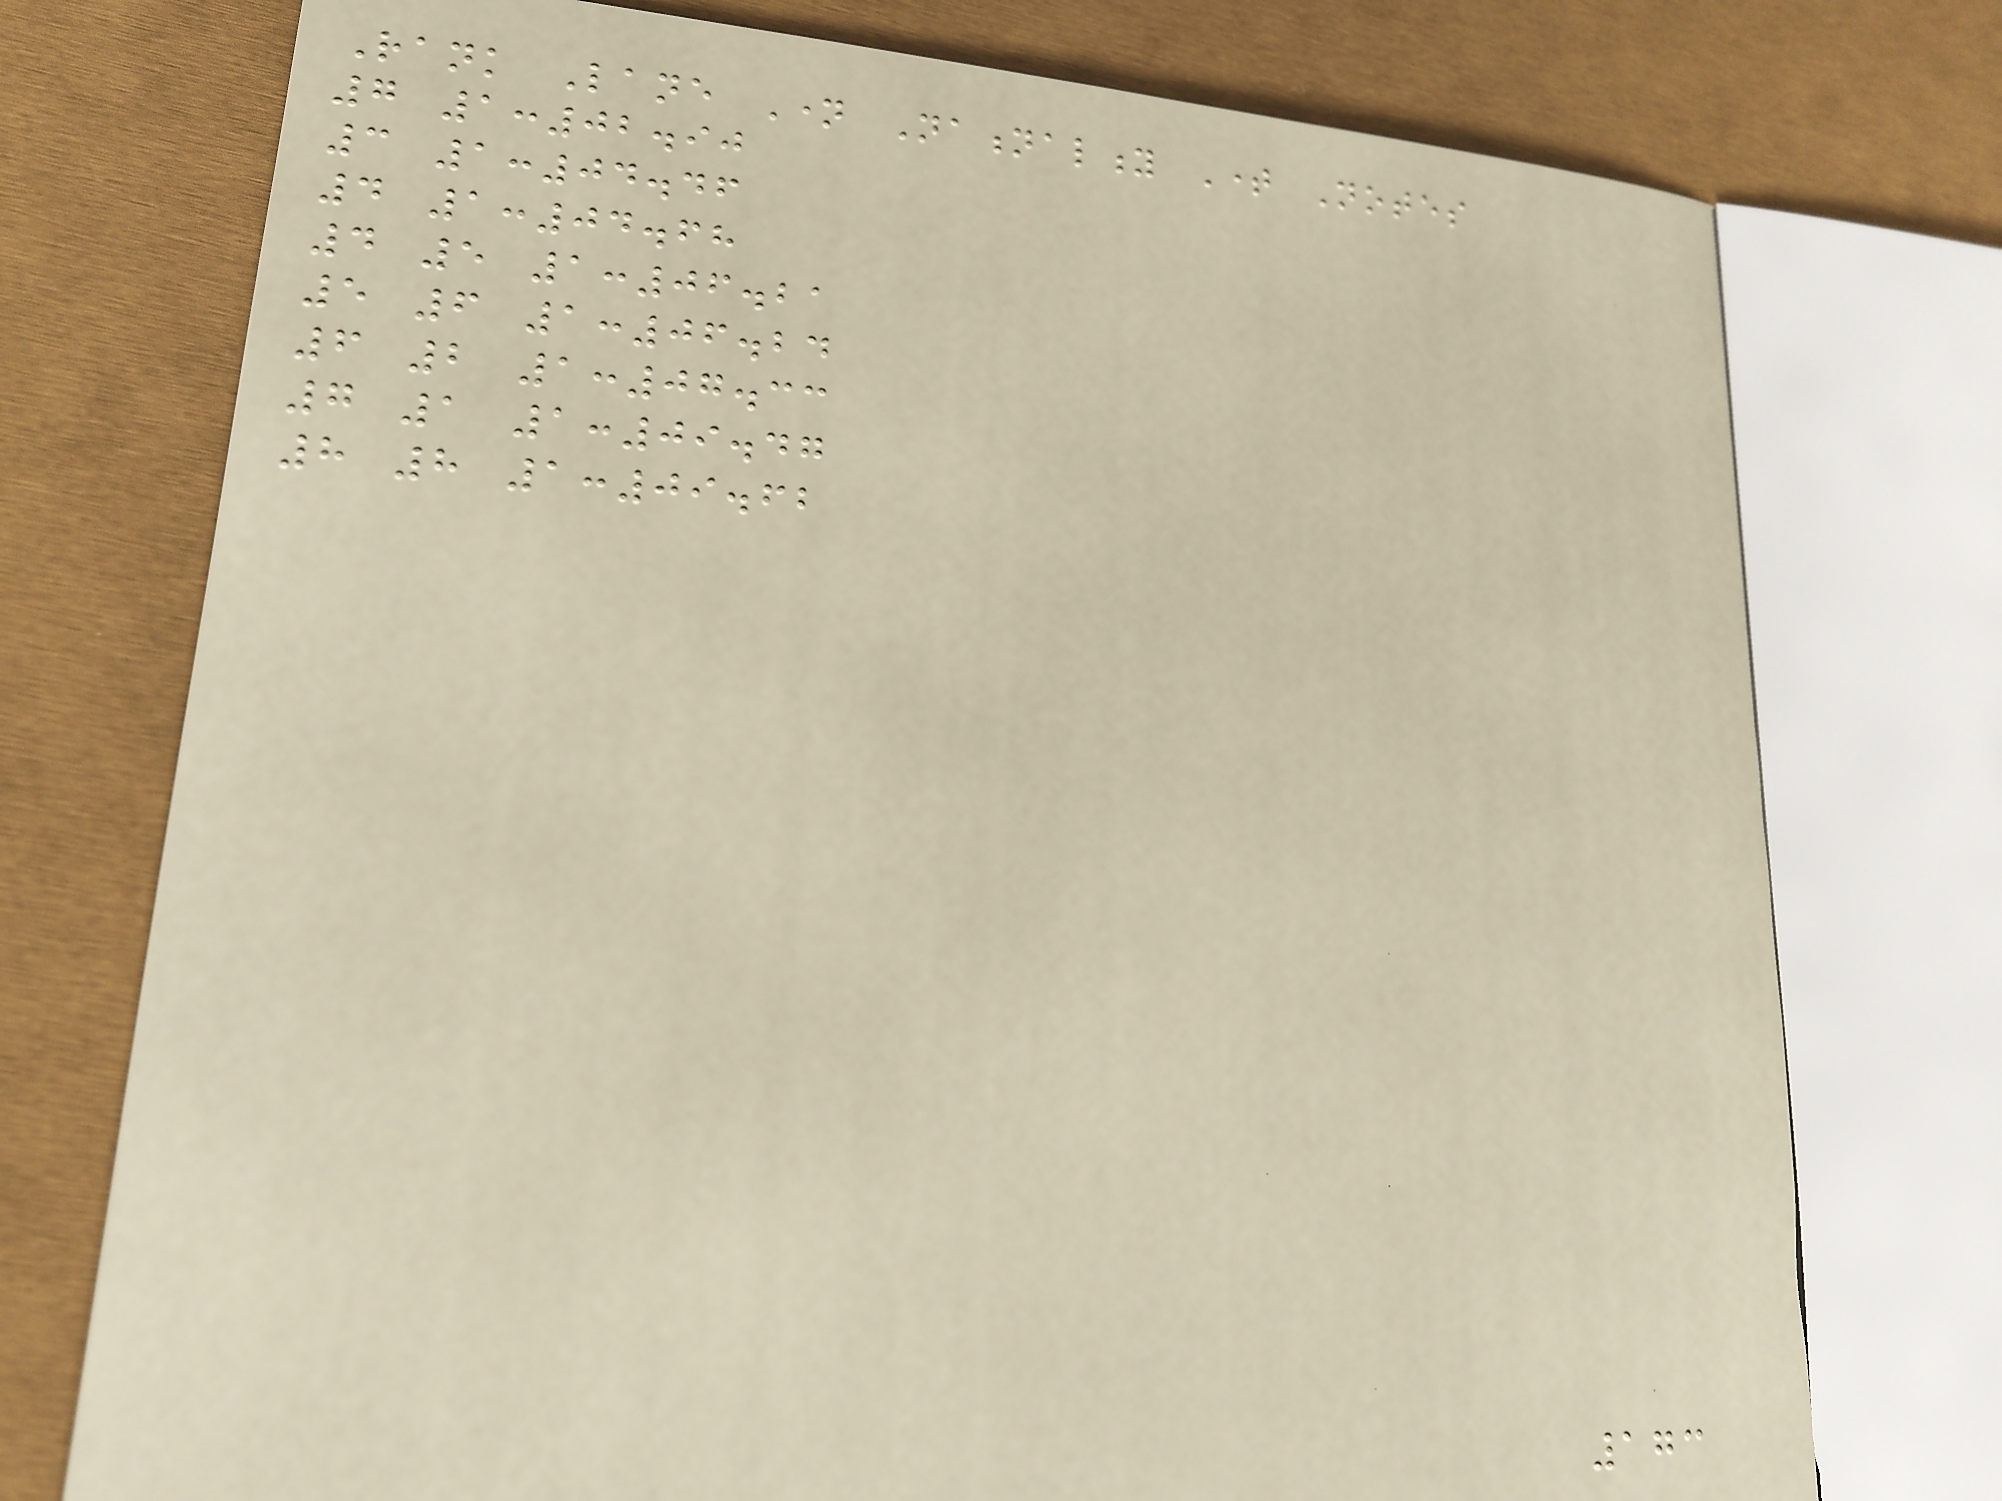Rank Lane Name Nationality Time Notes
7 1:02.90
3 1:04.46
4 1:04.68
4 5 1:06.21
5 6 1:06.24
6 2 1:07.33
7 1 1:09.47
8 8 1:09.62
173
